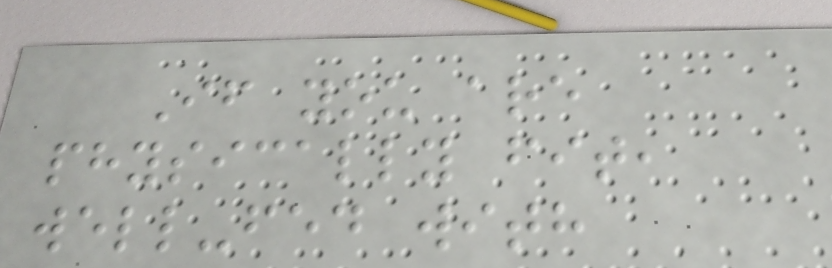If you are
physically fit,
well-fed with
